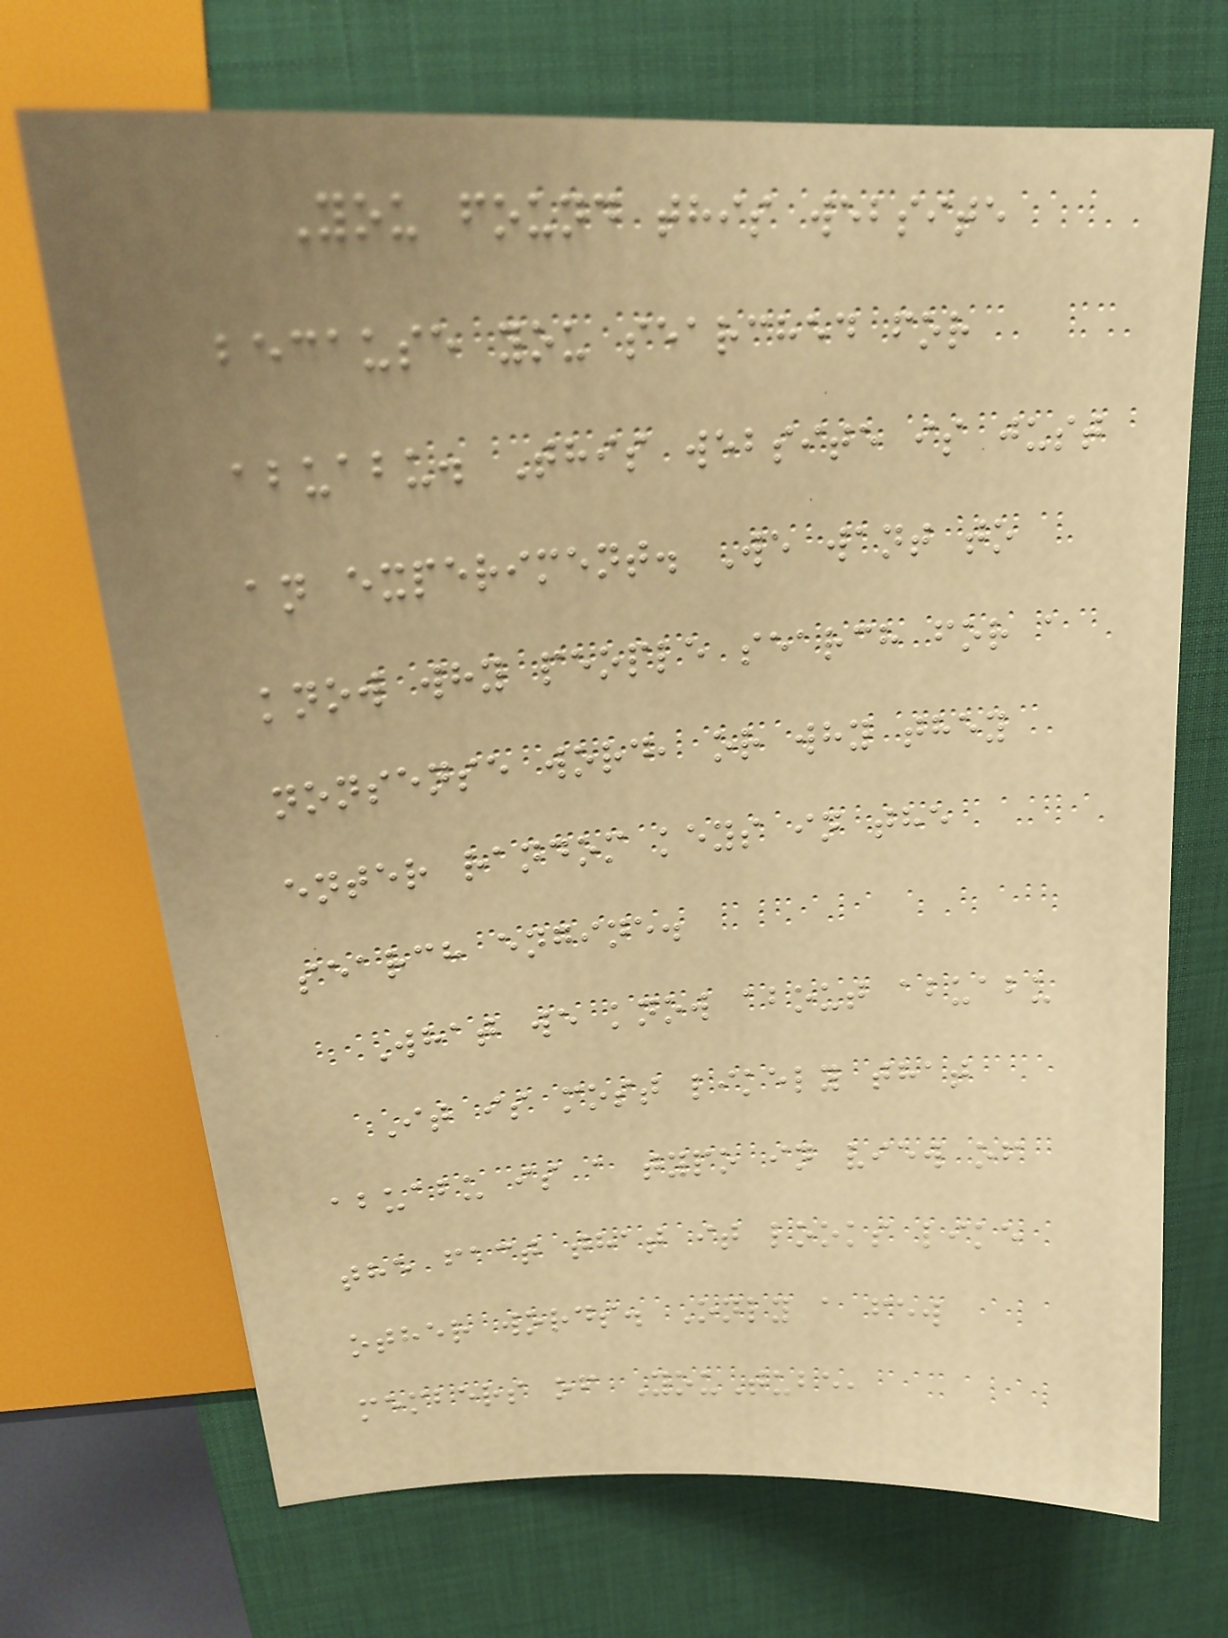You found this website
because you searched for
abuabu. This website is just
an experiment. We want to
know why people search for a
nonsense word, or why they
enter random keys in the
search engine.
What we know about abuabu
It is most likely that
abuabu is a typo in view of
the fact that it looks like
other words. Only a few
members of YouTube,
